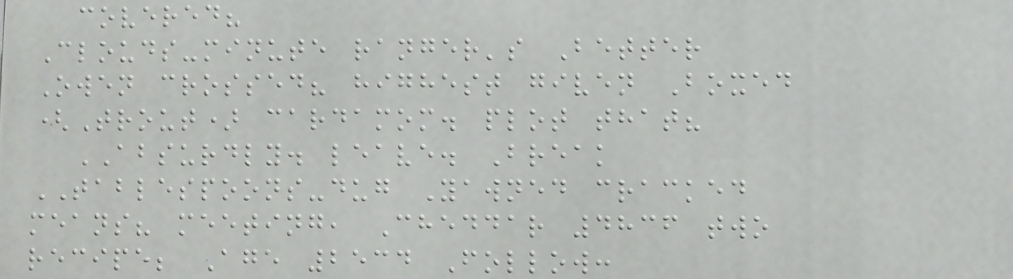covered?
Clouds-minute ranger's Better
Owen crossed? highest given Boxed
(Trout) cardamom. plot that?
ABSURDLY. leave. Break
TABLESPOONS-dug Yawned cracked
means? meeting, Cheddar 4836 two
recipe; Age 2534 Follow:
